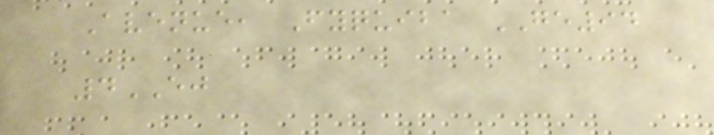Avenue, Fyquiba GE94
4EJ
